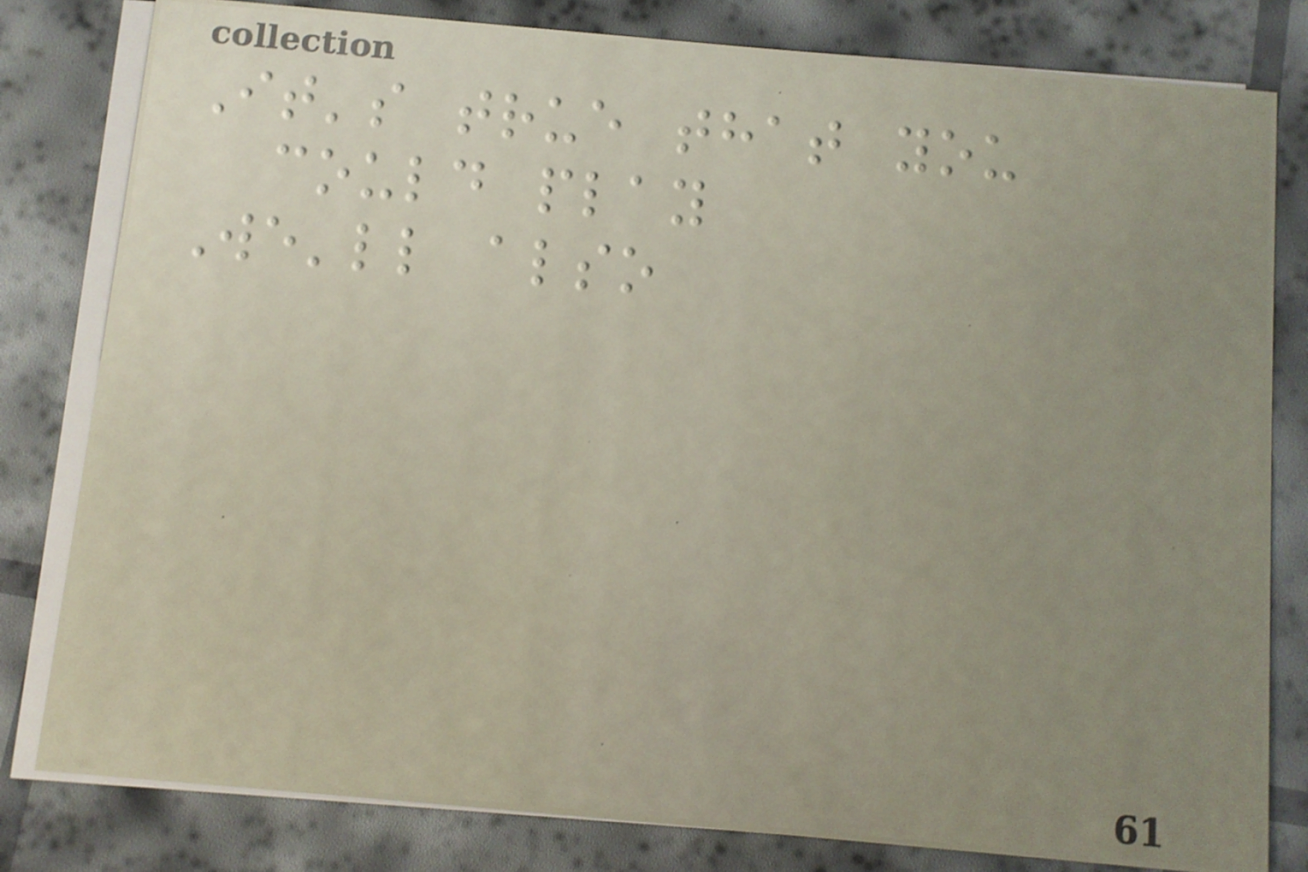It's true that you
could play
We'll also
